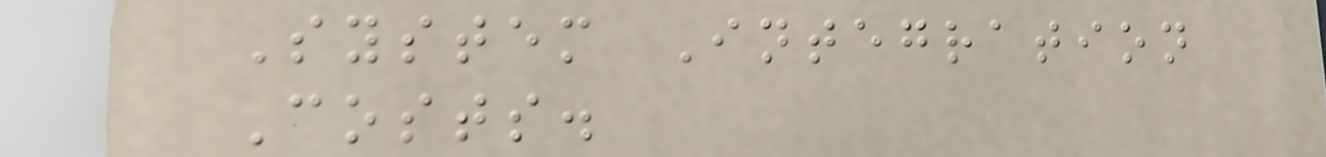System Integration
Costs.
